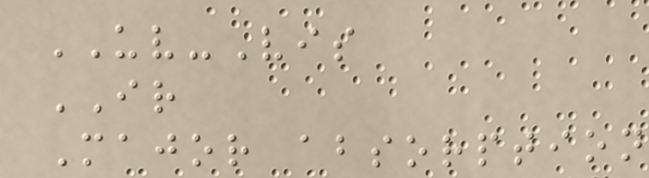UV-Vis
IR
Major absorption
